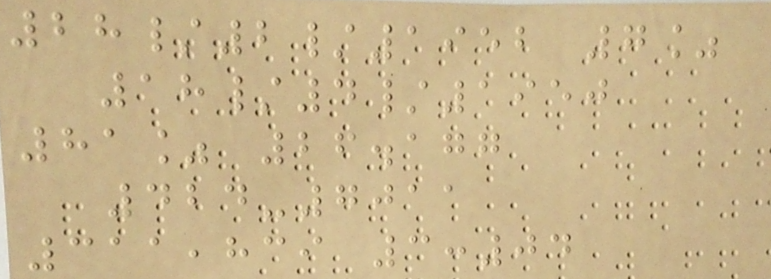28/2/1952 7%
18/4/1950
81% 26.177
424-7011
311,839 3:04
